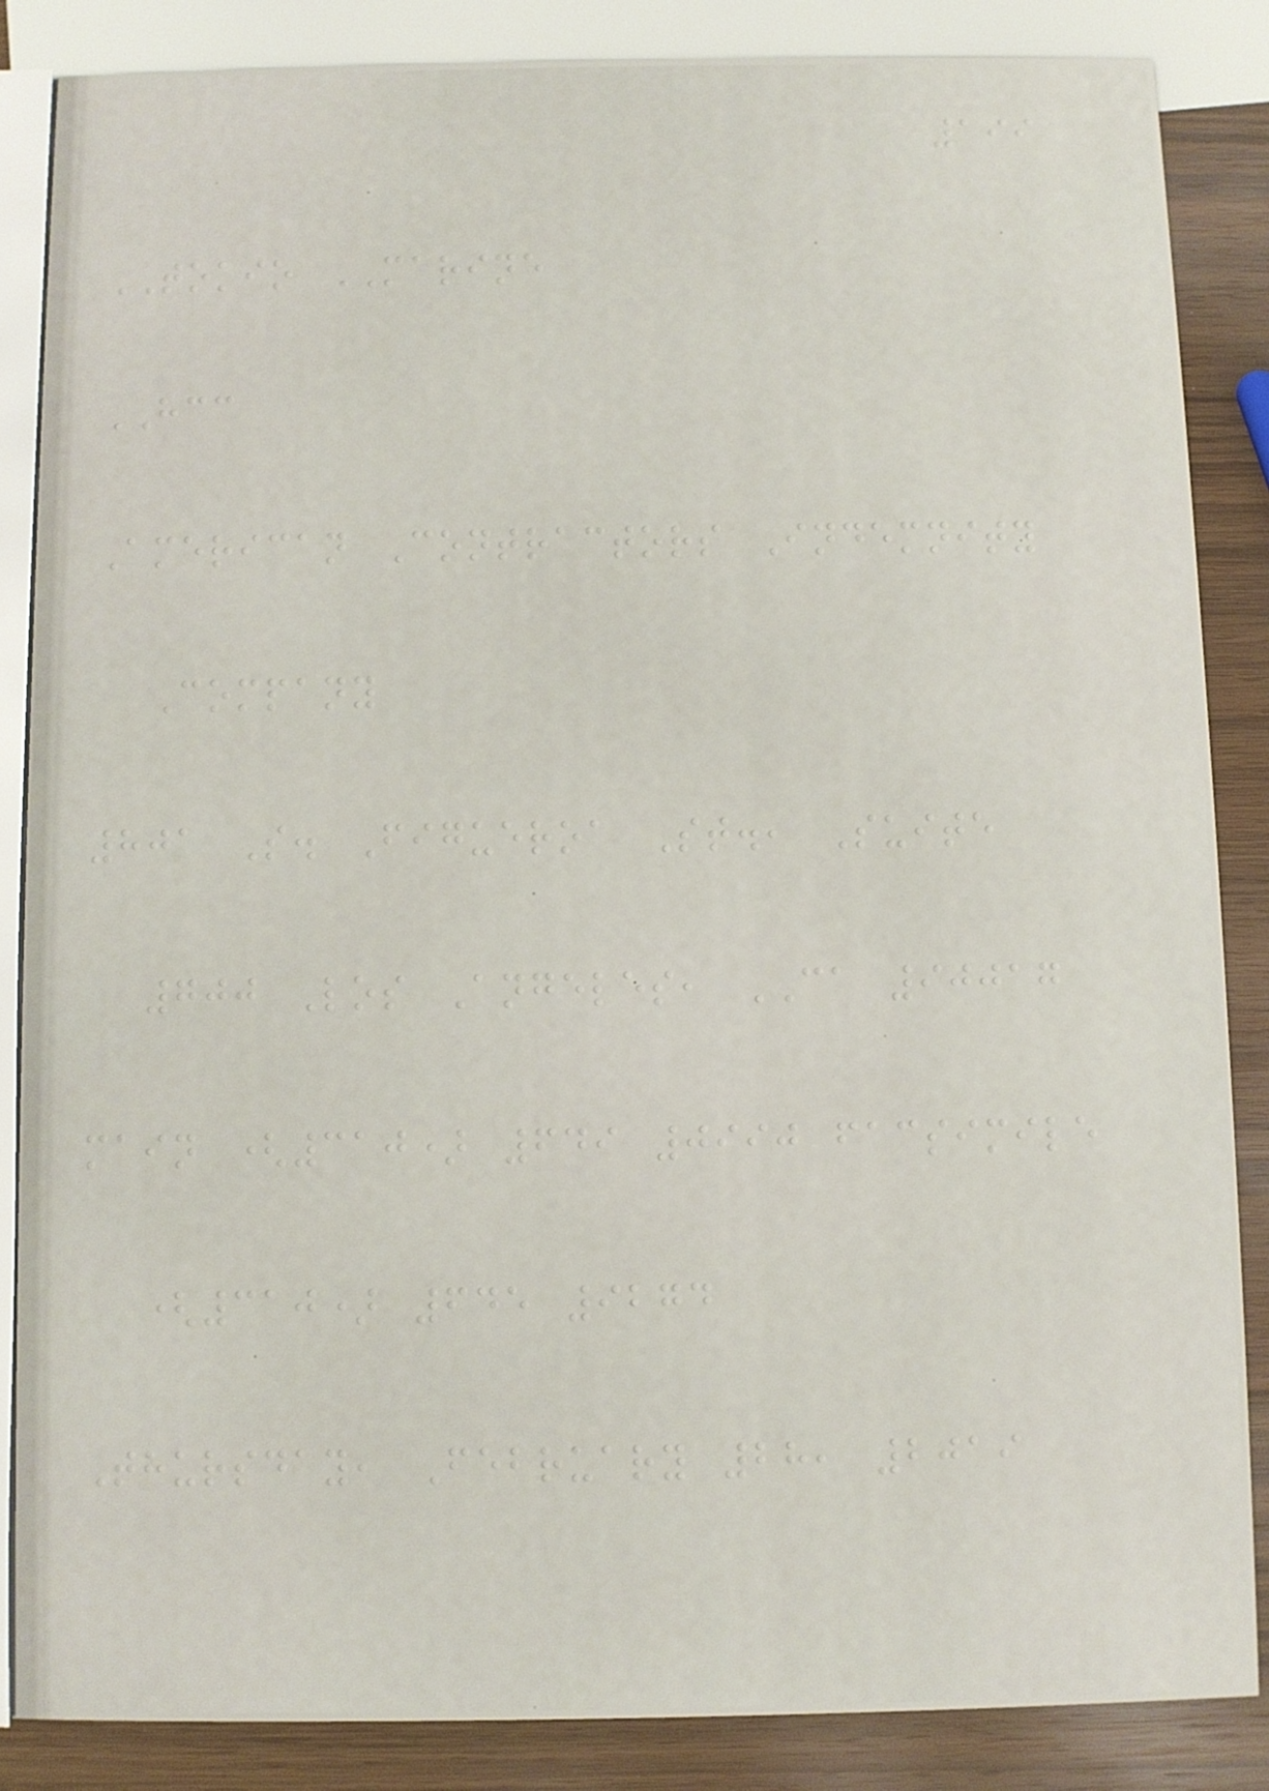199
TOKIO MARINE
HCC
American Contractors Indemnity
Company
801 S. Figueroa St., Suite
700 Los Angeles, CA 90017
main (310) 649 0990 facsimile
(310) 645 9274
Thursday, February 28, 2019
